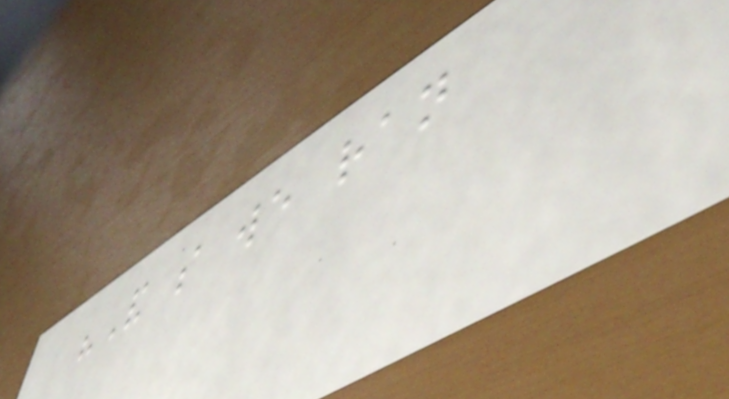"And so we ran
